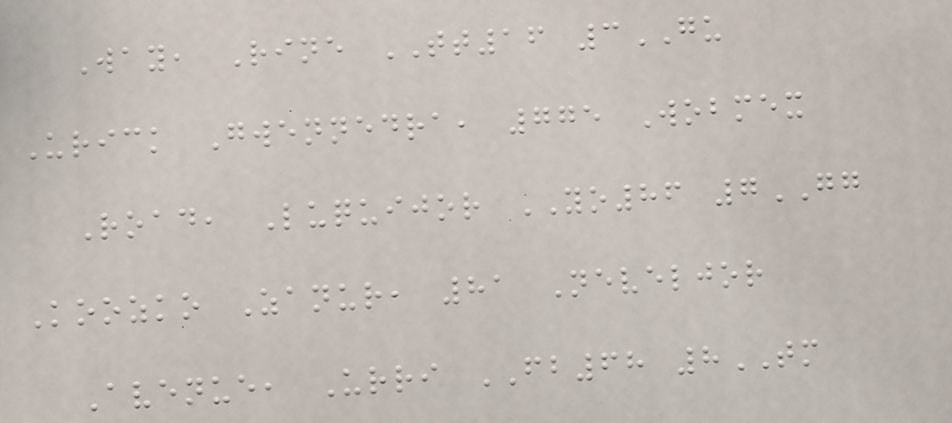Way, Rine TT16 3GU
Urick Gwennedra, 775 Wobmex
Road, Luquijor YO86 7GG
Koozko Zanur, 81 Neveljor
Avenue, Urri FB68 8TM
